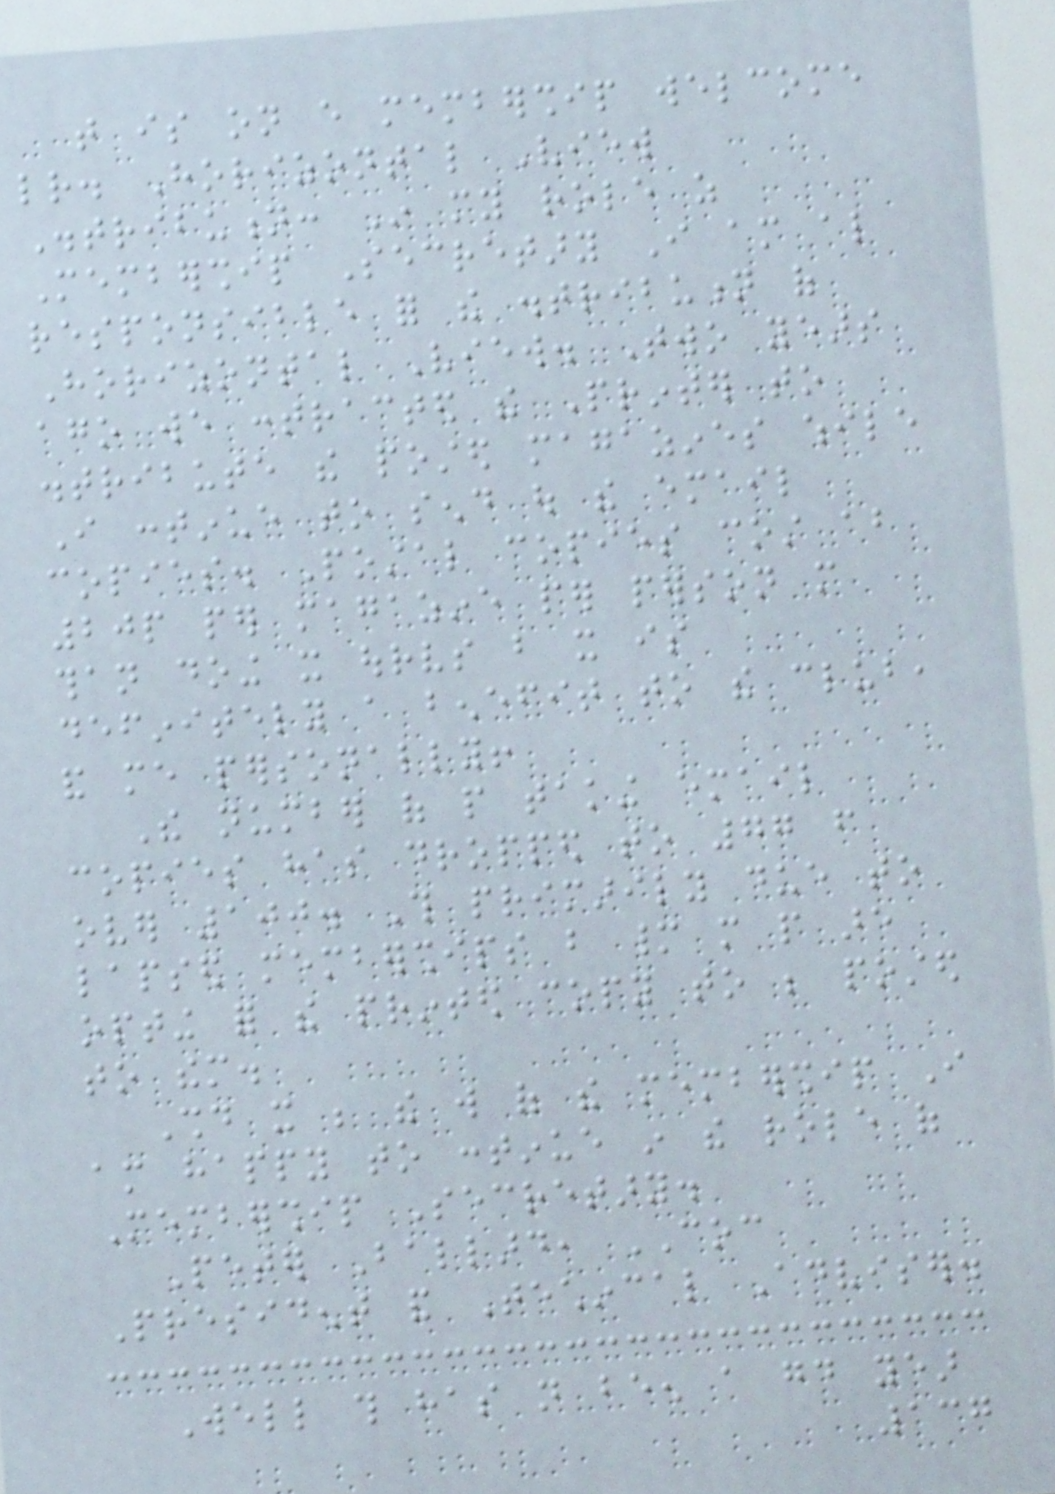that is on every membership welcome
letter. Horizontal View
Distribution: In my role as
Membership Secretary I am also
responsible for the distribution of
Horizontal View. Two years
ago we contracted the Printer to
distribute the posted magazines while
I continue to send out the email
copies. Postal copies cost about
20p per magazine per person more
than doing it ourselves but it is
definitely a benefit to the club,
and me personally!
The number of people taking email
copies has dropped to 77 from
over 100. This primarily due to
lapsed memberships but many more people are
opting for the printed copy to be posted
to them.
Should it be the will of the membership I
am happy to continue in the role of
Membership Secretary.
Peter Ballard, COC
President and Techincal Adviser.
Well this has not been a good year
137
